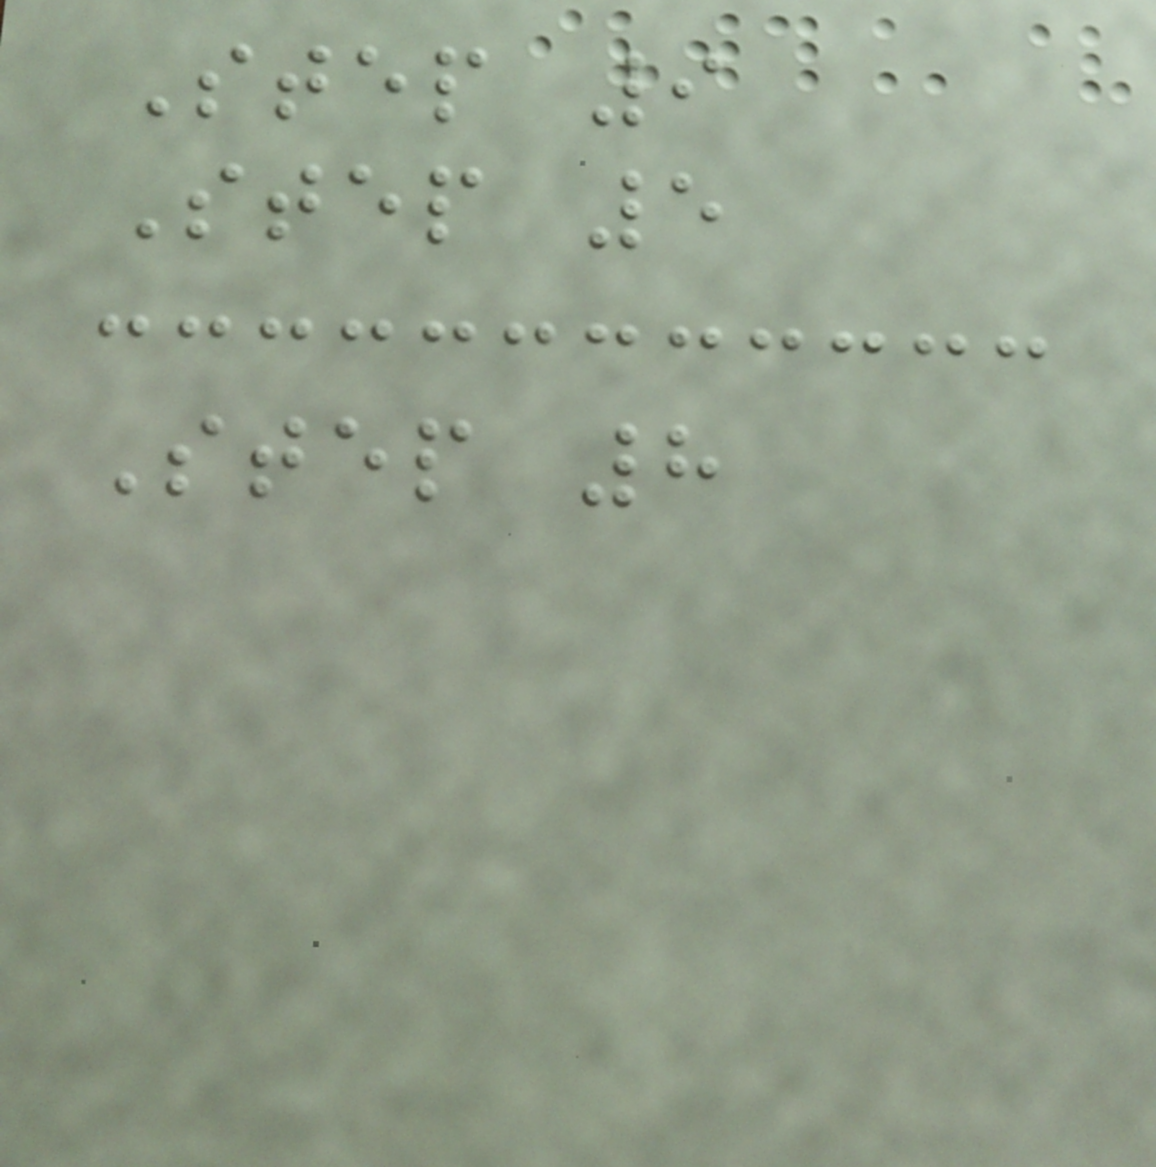Step 9
Step 5
Step 8
